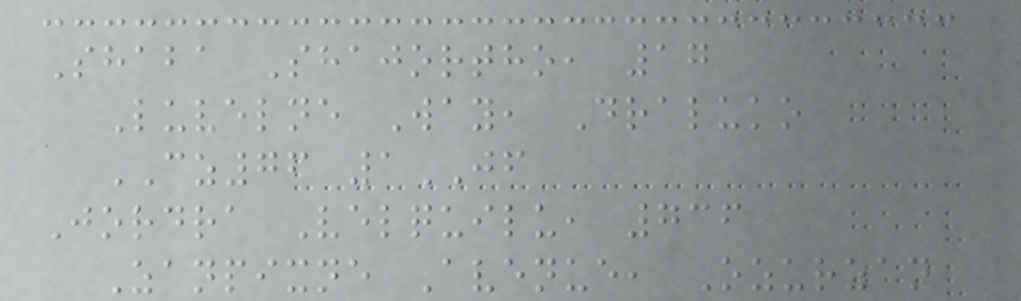Shaba Shajortho, 17
Luvelne Way, Draluko
CZ76 1JF
Jordra Velquilu, 736
Zanpixne Avenue, Ozurzan
